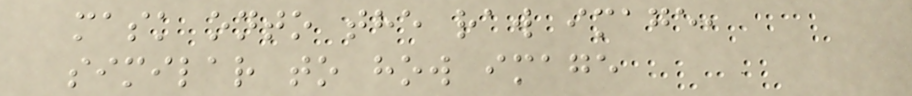mask onto the raw image,
similar to how image
